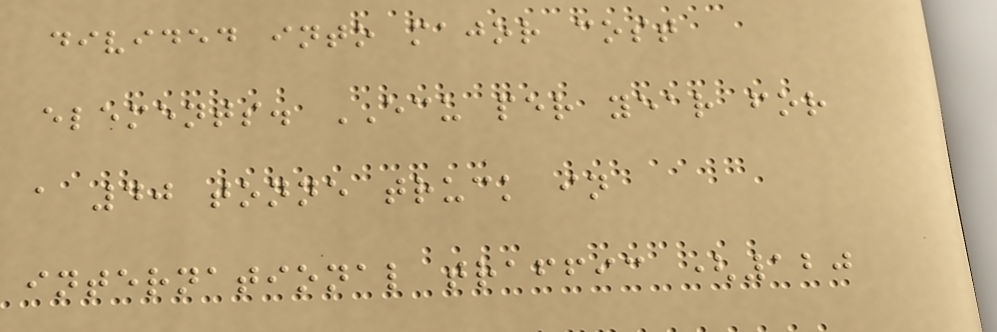divided into major cost
elements. ECU per year for
a 40 tonne truck in
international traffic (120
